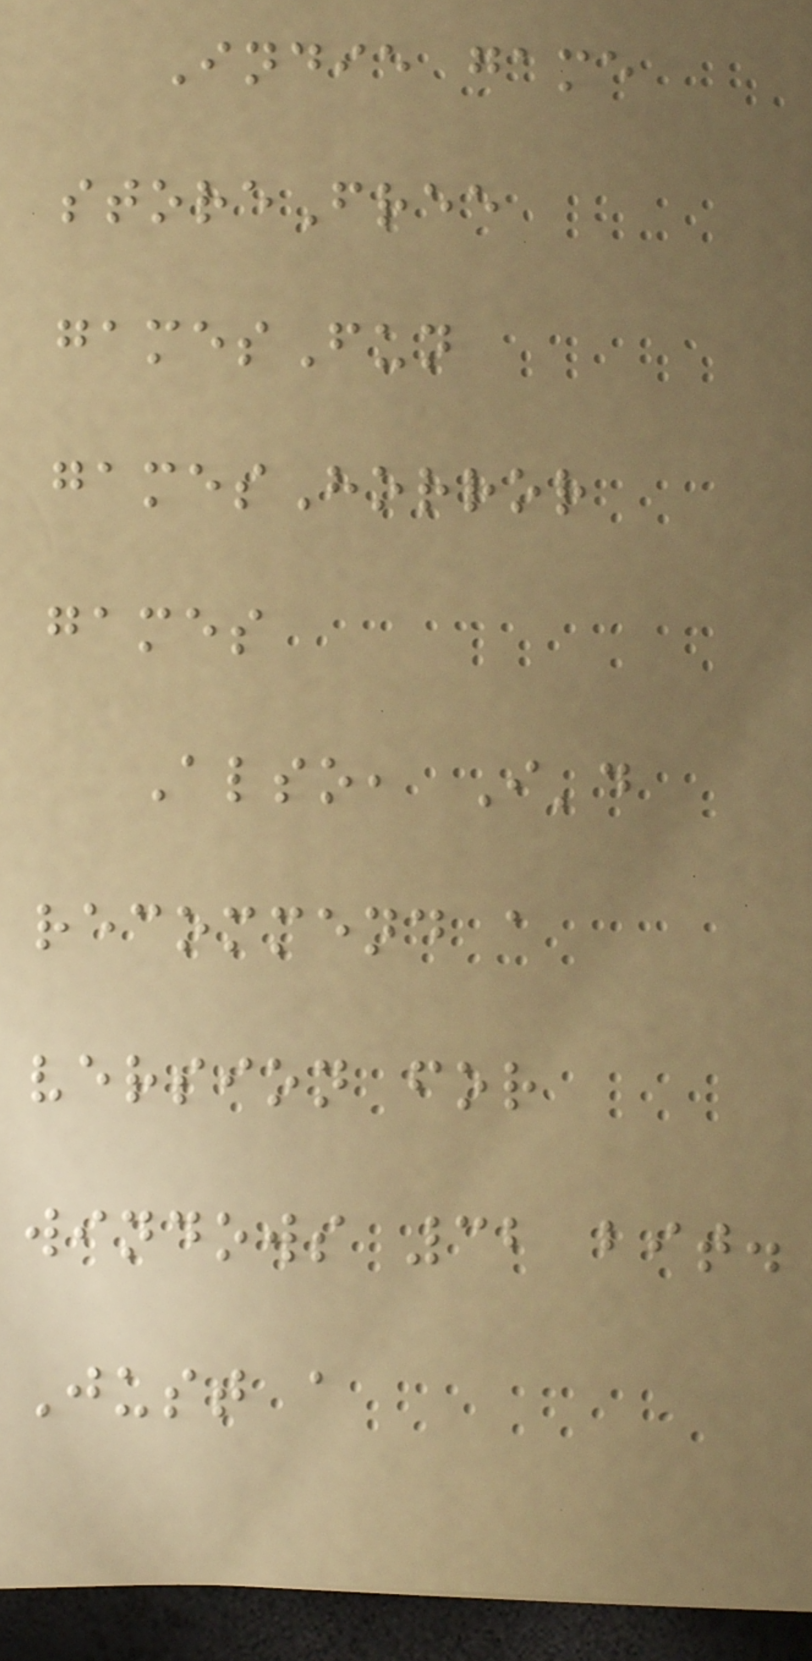Indie game
storeFree
gamesFun
gamesHorror
games
Also, I'd
recommend a
version for
windows 32 bit.
Just a
